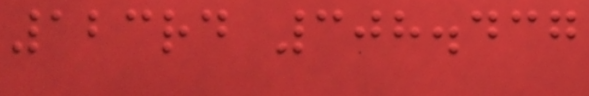123rd 308.437
